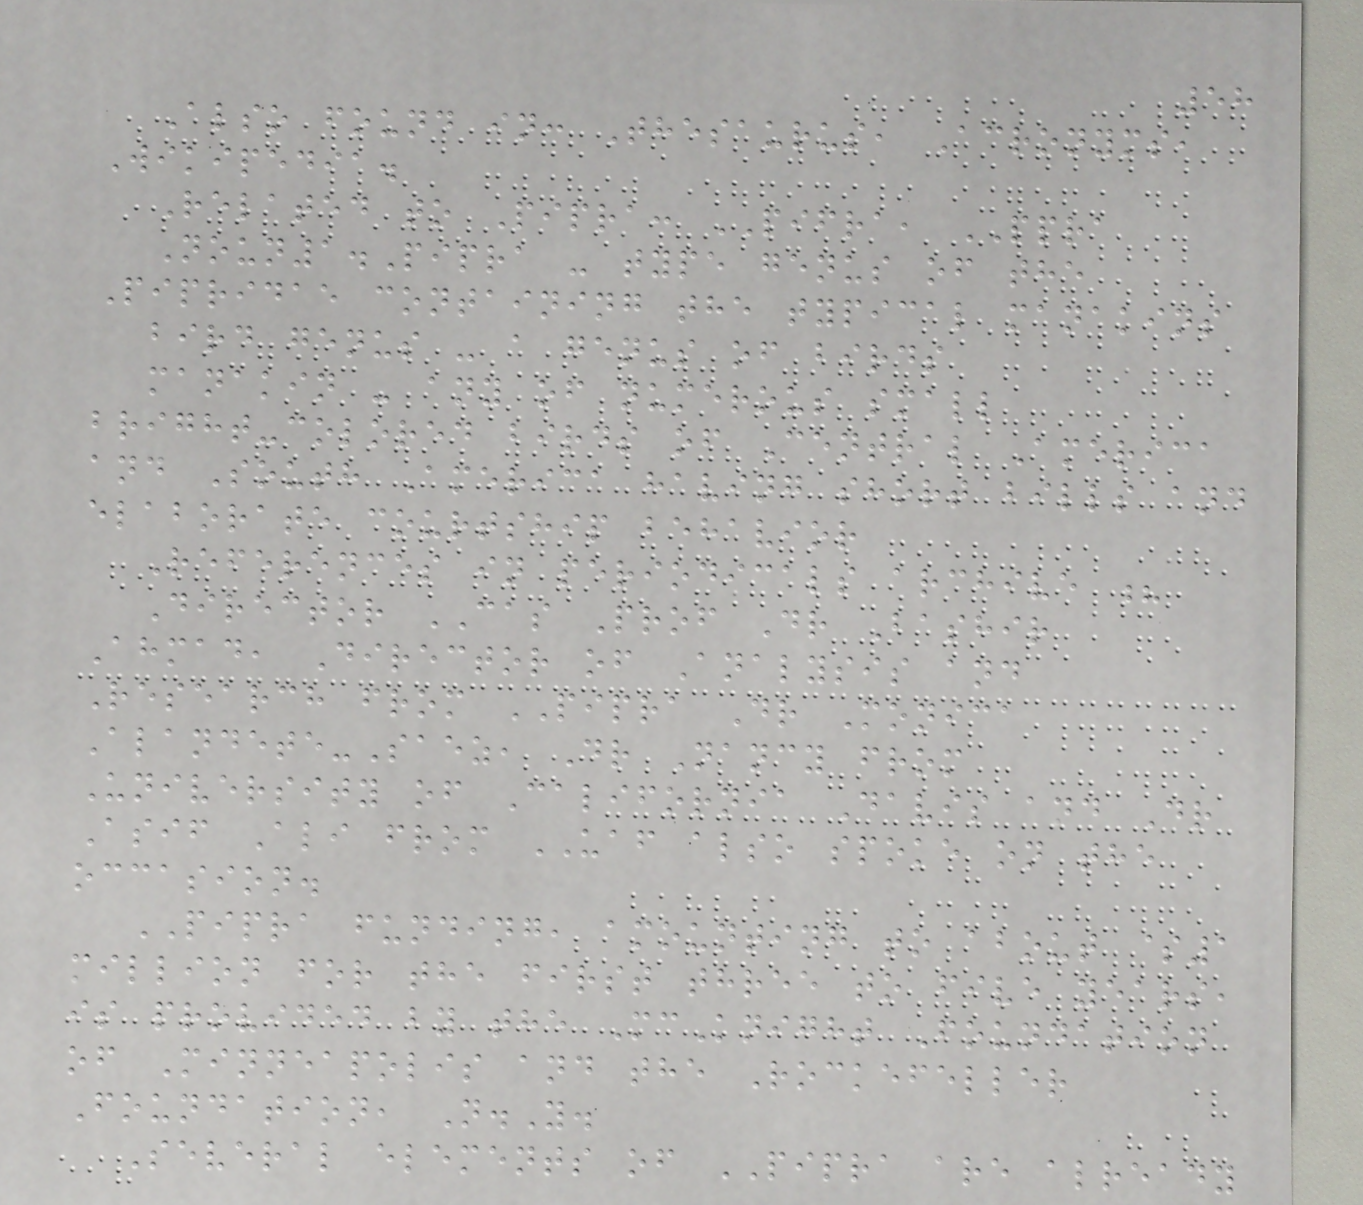58
Also found in: Thesaurus, Acronyms,
Wikipedia.
Related to Pipra: PIFRA, PPRA
Noun1.Pipra - type genus of the
Pipridae containing the typical manakins
bird genus - a genus of birds
manakin - any of numerous small
bright-colored birds of Central America
and South America having short bills and
elaborate courtship behavior
References in periodicals archive ?
Director CAS Prof Dr Bashir
Ahmad, Director of Analysis and
Research from PIPRA Dr Monica
Alandete-Saez, Dr Nancy from
University of California Davis and Dr
Asif Ali from UAF also spoke on the
occasion.
PIPRA funding, amounting to about $1
million for the first three to five years,
is provided by the McKnight Foundation
of Minneapolis and the Rockefeller
Foundation, N.Y.
Several elements of PIPRA are already
